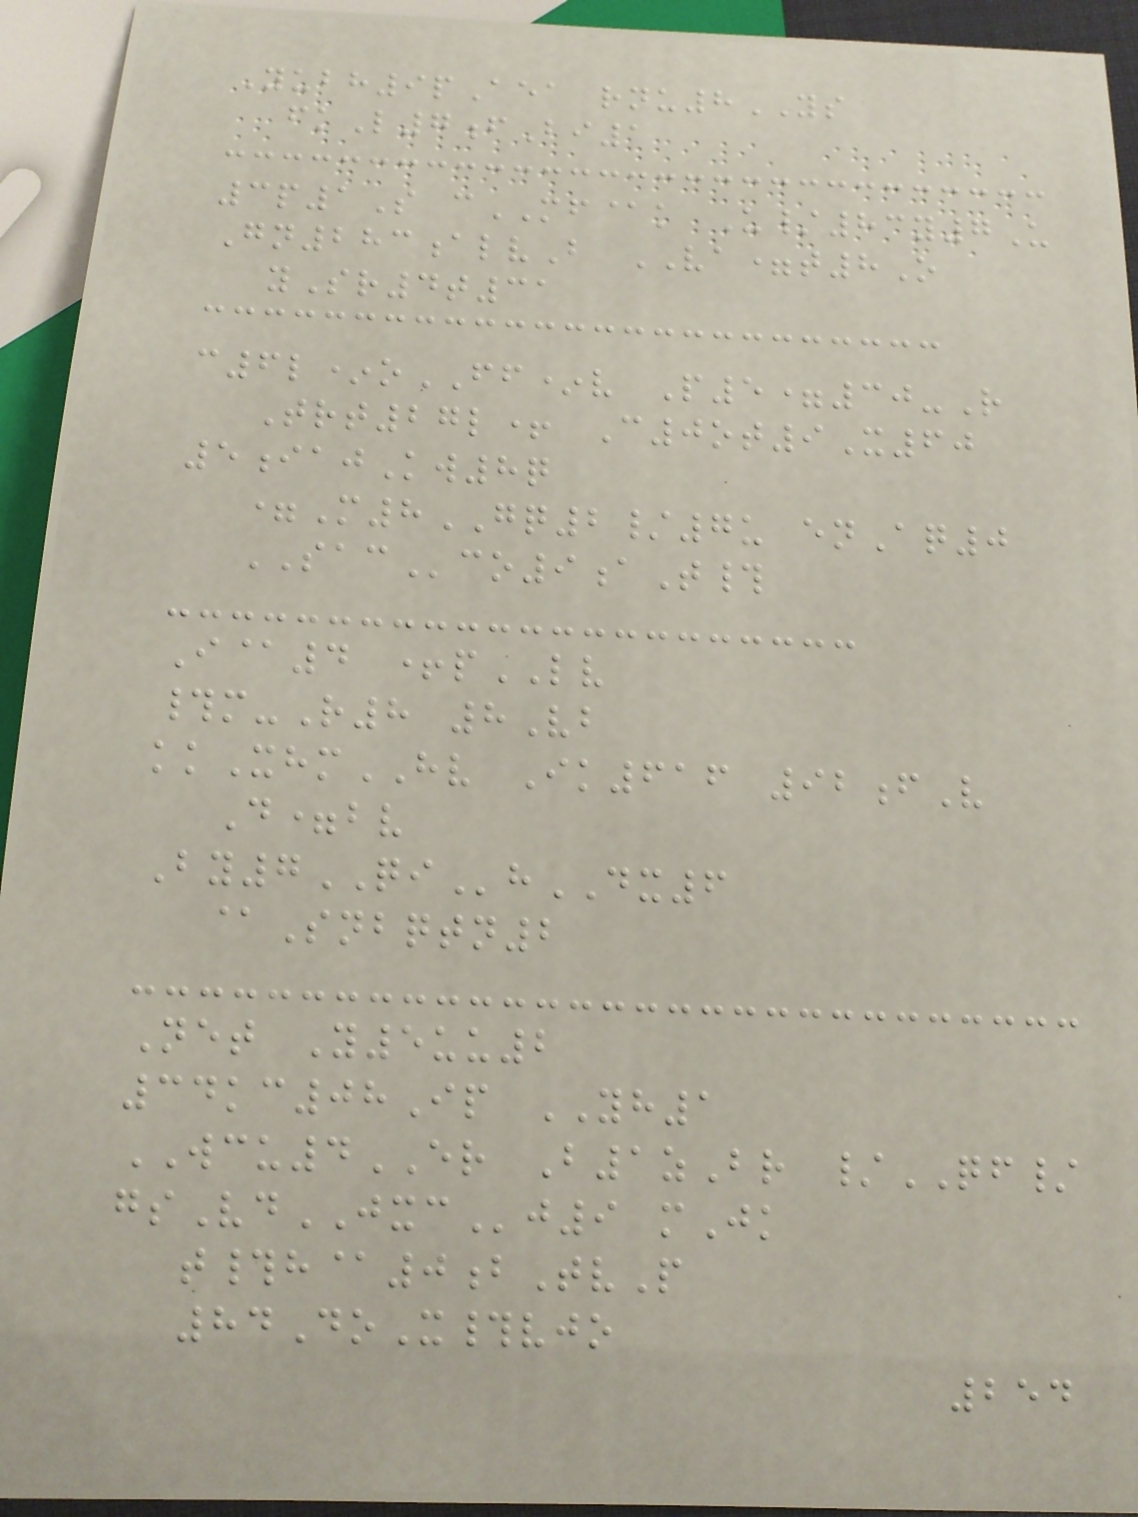Yubh9pAea rnu8YS
fkL7fBi1
3p1S cMF@k U/83y7U
Gn283alvB VA=t8O
ySr4t31
c6l*oFF*v P5=30-R
Trt27l+ C0ot9X60
5iajKw8q
=M8GQ2/7u enAq0
SACco9aT#
I@4 +pLV
#m-R8 8Vb
kkXhmHV Ik616 92fV
D=bv
By7QIhDX6
@Snbqtn2
Net Y5uu2
34kc08Ip YH1
WCU4ER B1zBr /QF/
gsVdJXCj9 mJk
t#h@0bTvP
84DoX#vjo
254
